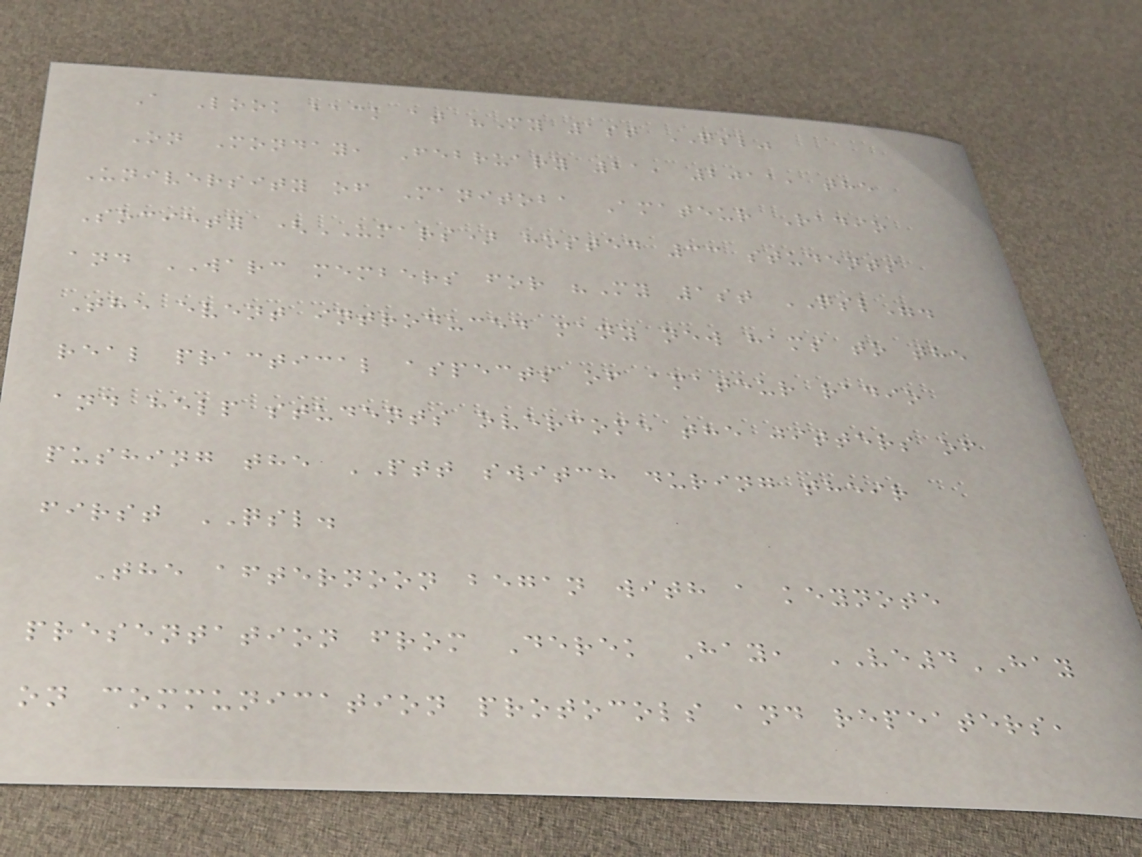A Look back at "My 1st QSL"
On Monday, February 21, 2011, the
University of Manitoba Amateur Radio
Society (UMARS) hosted 33 students
and WARC members for "My 1st QSL".
The event introduced many new hams to the
real practical aspects of amateur radio
and help students overcome the jitters of
pushing the PTT switch during their
first QSL.
The afternoon began with a keynote
presentation from Derek Hay, VE4HAY
on communication protocols and repeaters,
